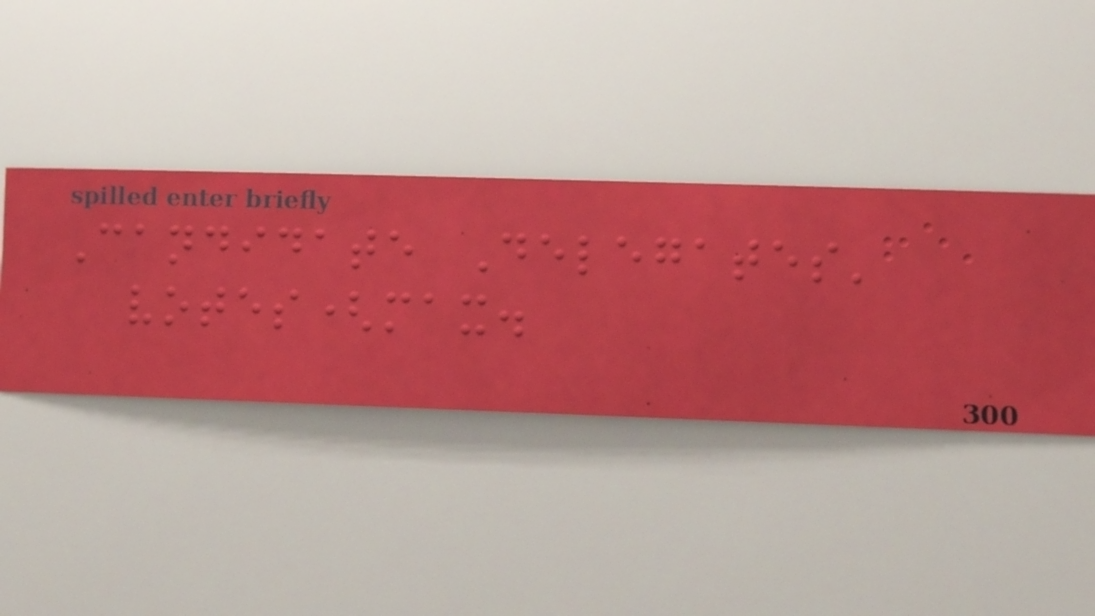Candidate Delegates'
votes(max.
